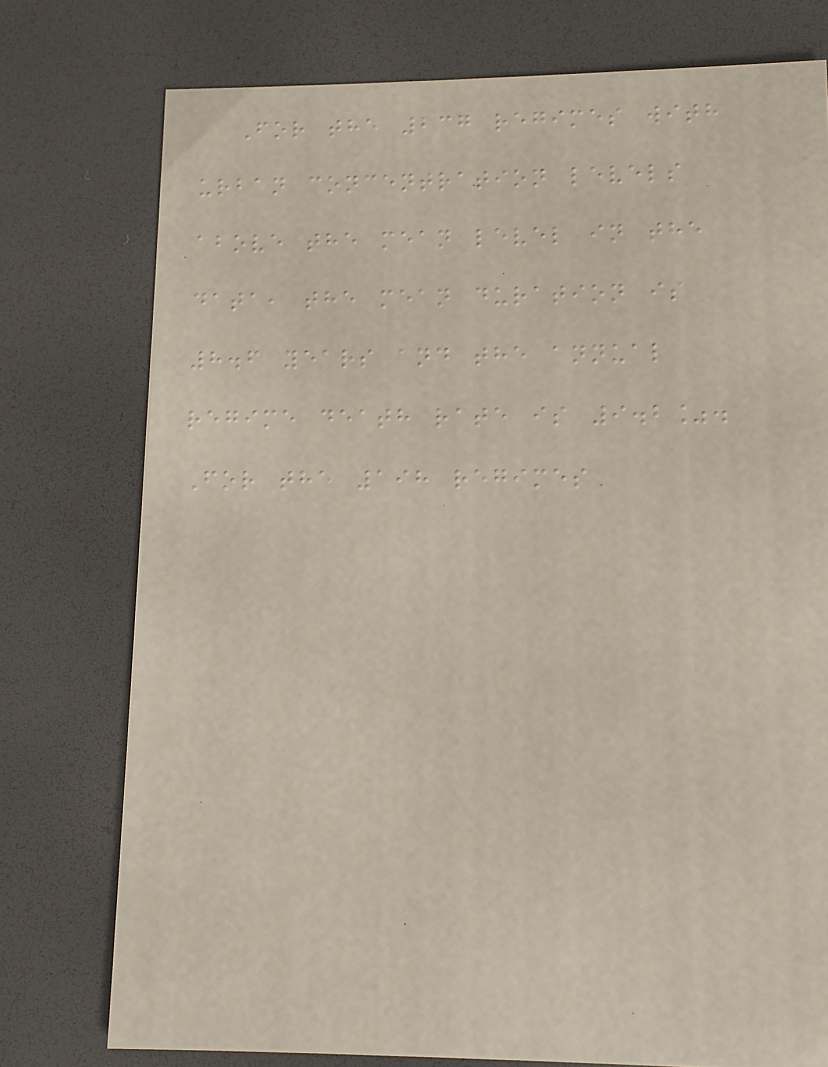For the 237 regimes with
urban concentration levels
above the mean level in the
data, the mean duration is
8.6 years and the annual
regime death rate is 9.2%.
For the 198 regimes
